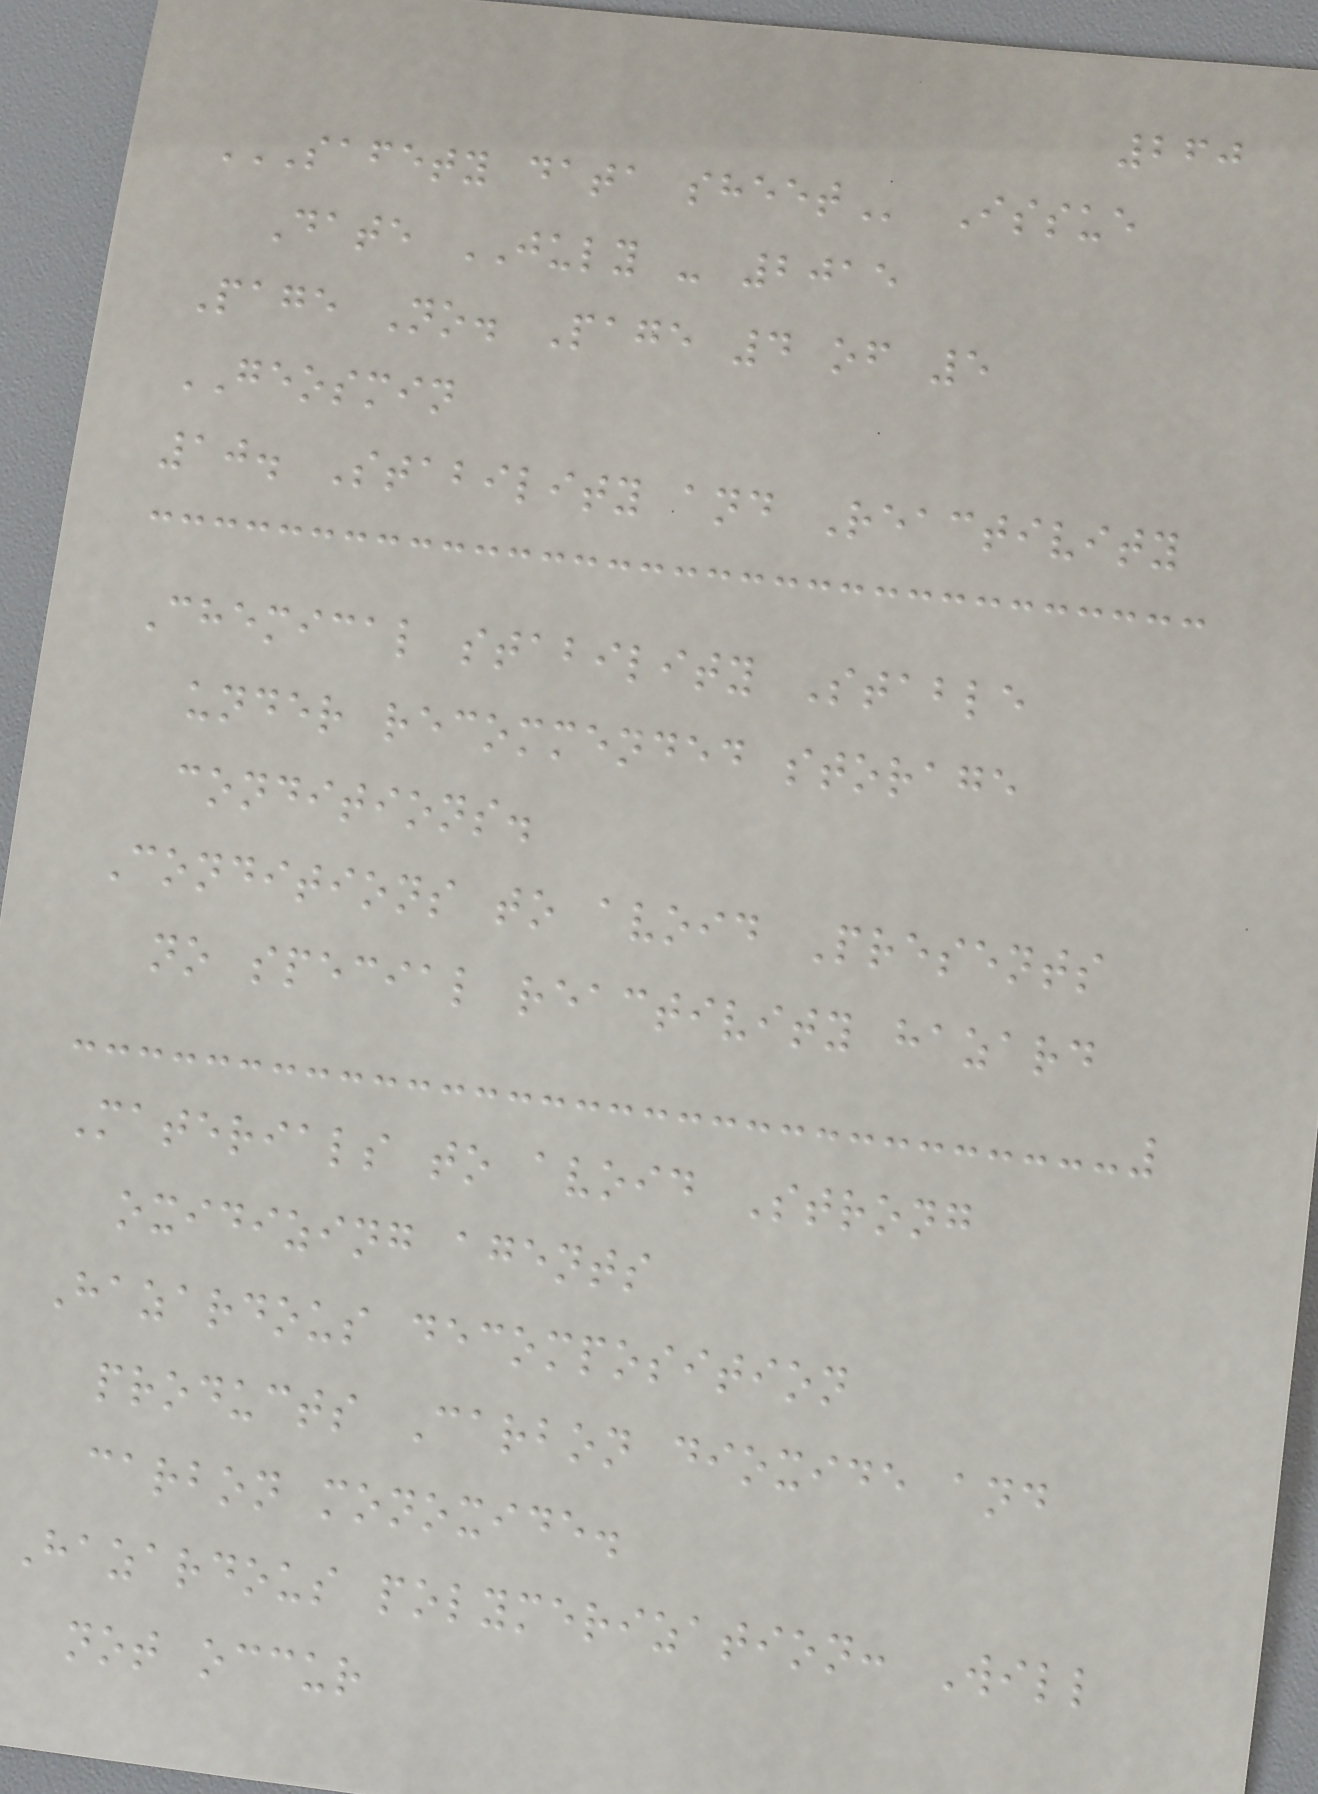260
SAFETY DATA SHEET Issue
Date JULY - 2015
Page No. Page 4 of 5
GEOSMIN
10. Stability and Reactivity
Chemical stability Stable
under recommended storage
conditions.
Conditions to avoid Presents
no special reactivity hazard
Materials to avoid Strong
oxidizing agents
Hazardous decomposition
products Carbon dioxide and
carbon monoxide.
Hazardous polymerization: Will
not occur
